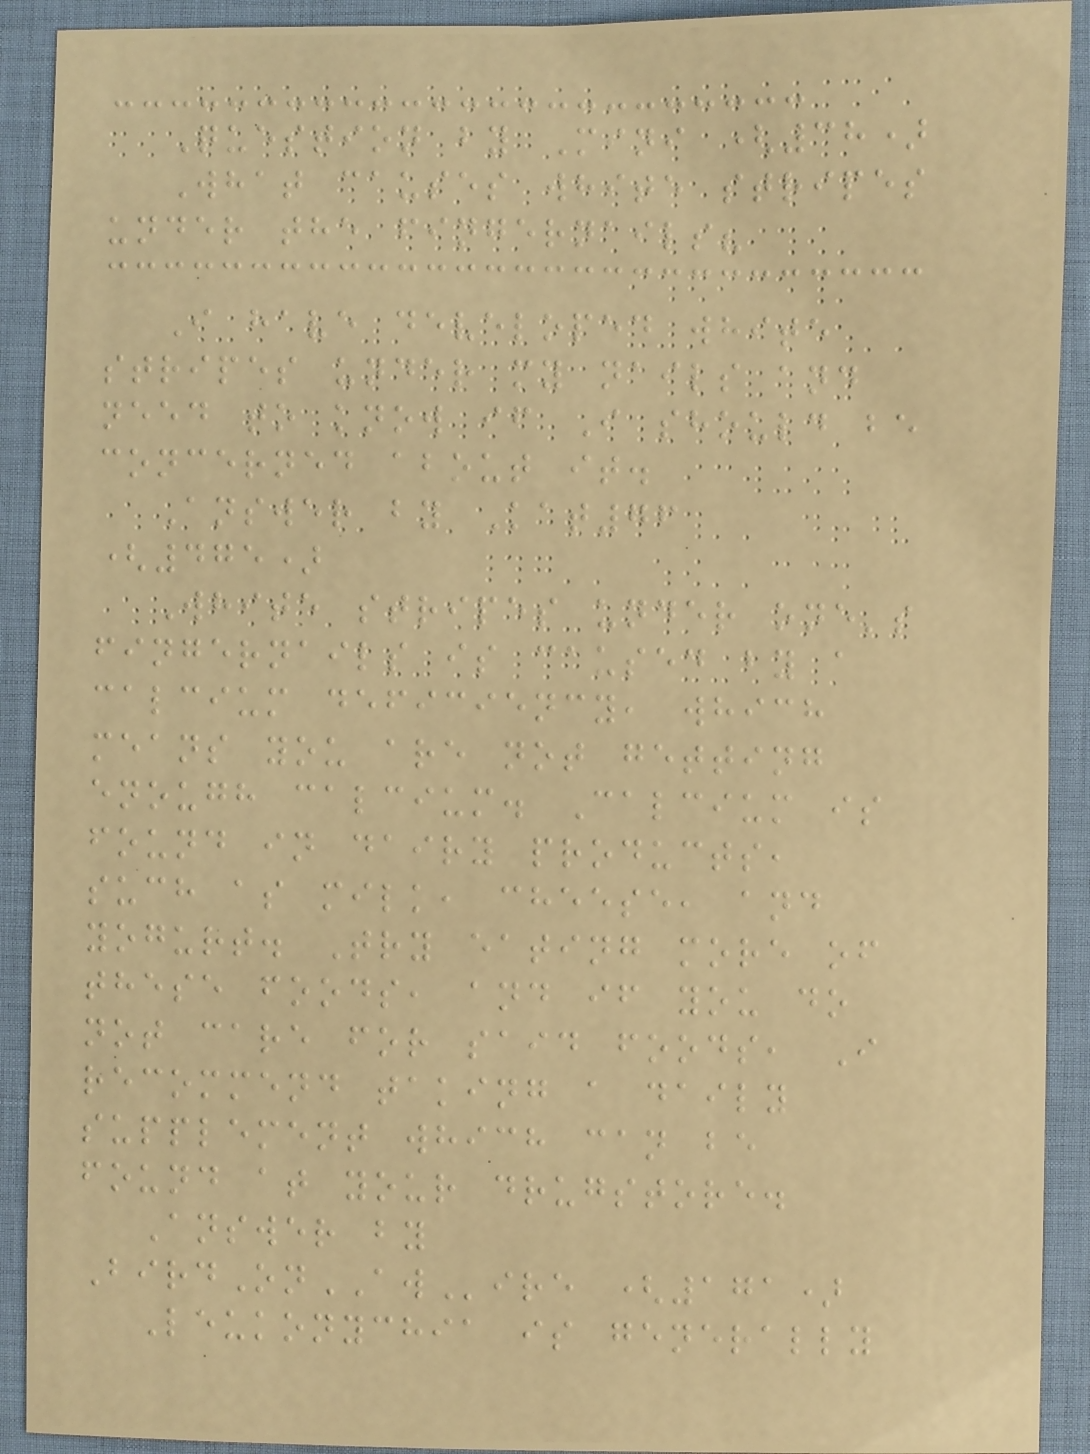Question by Mini (38)
What causes white stripes
under the fingernails?
I have developed white
stripes under my nails and
need to know if I should be
concerned about it.
Answer by Kat76
(475)
White stripes under one's
fingernails is caused by a
calcium deficiency, which
means you are not getting
enough calcium. Calcium is
found in dairy products,
such as milk, cheese, and
yogurt. Try eating more of
these foods, and if you do
not care for said foods, I
recommend taking a daily
supplement which can be
found at your drugstore.
Answer by
BirdOnAWire (171)
Leukonychia is generally
